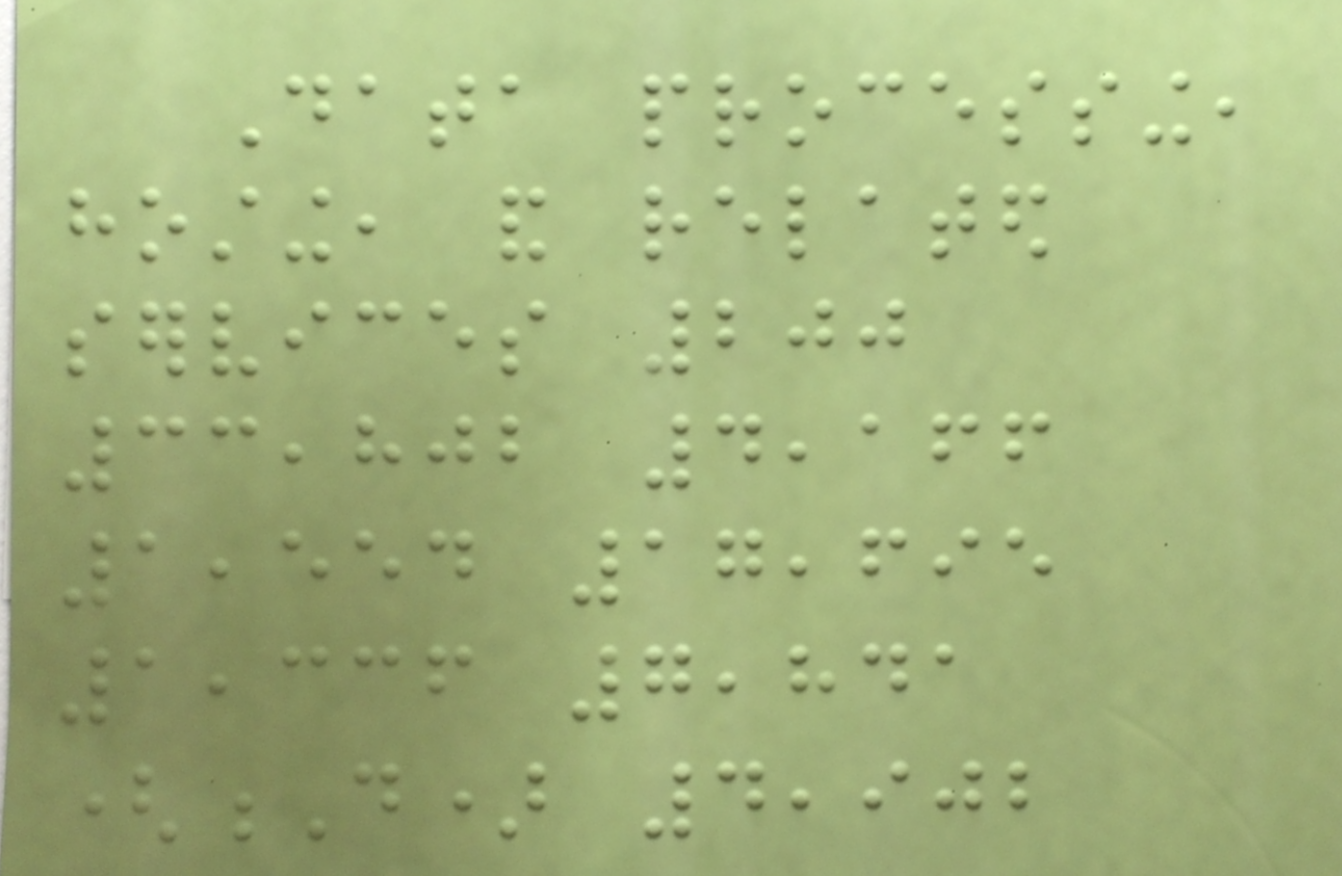Data processing,
hosting, and related
services 200
33,802 4,166
1,554 17,695
1,336 7,841
(D) 4,902
